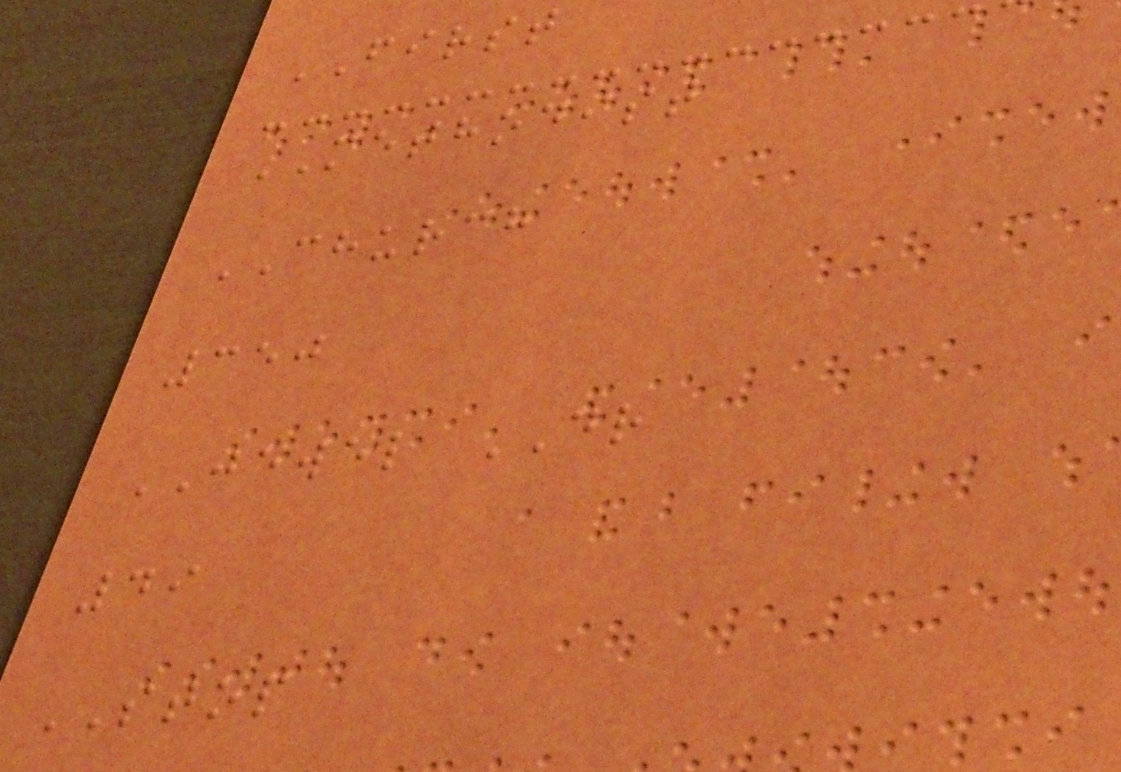FIRST
METHODIST
CHURCH
350
JEWEL DR
49
STOP
